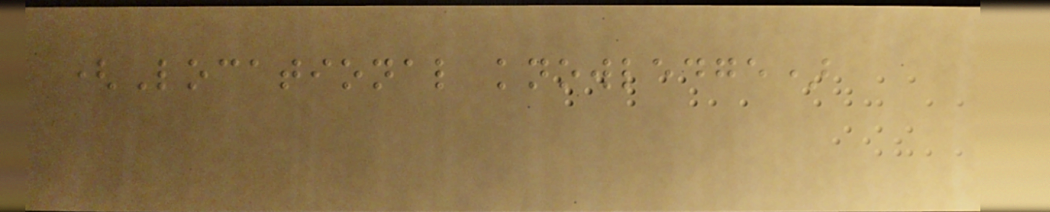(Locational knowledge)
